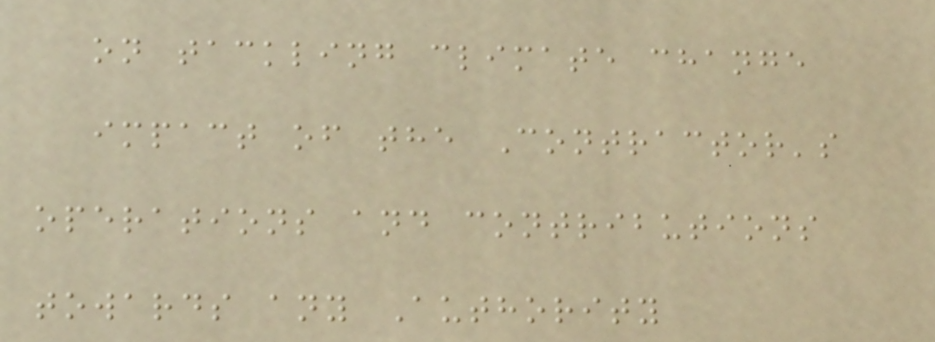on tackling climate change
impact of the Contractor's
operations and contributions
towards any Authority
